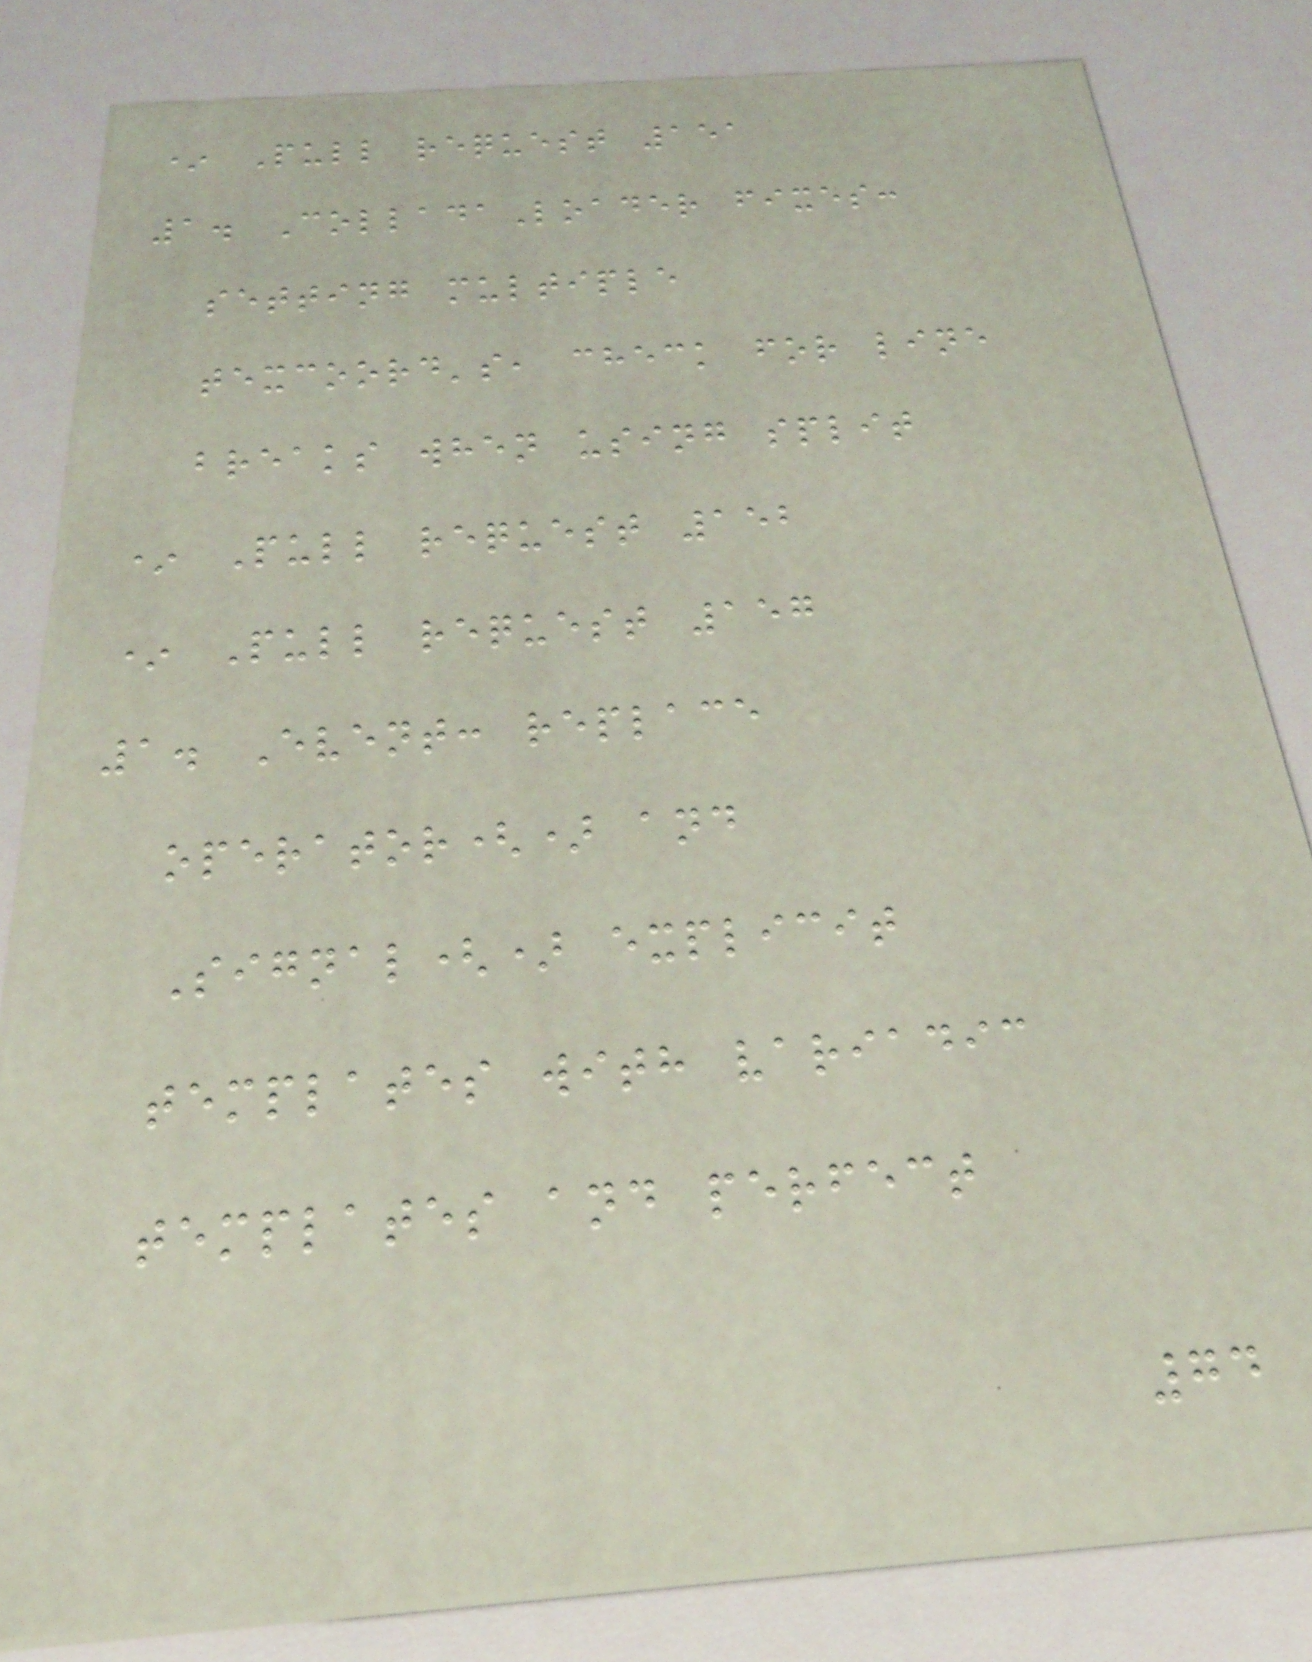* Pull request 151
1. ColladaLoader fixes:
setting multiple
texcoord's, check for line
breaks when using split
* Pull request 152
* Pull request 157
1. Event: replace
operator() and
Signal() explicit
templates with variadic
templates and perfect
74
